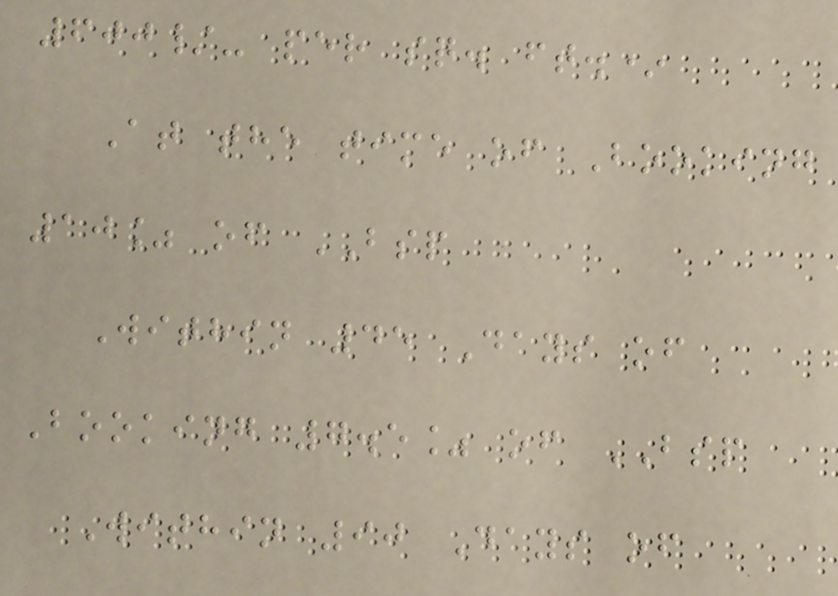600/- per sq. ft.*
At the time of Booking
10% of BSP
Within 45 Days of
Booking 7.5% of BSP
Within 90 Days of
